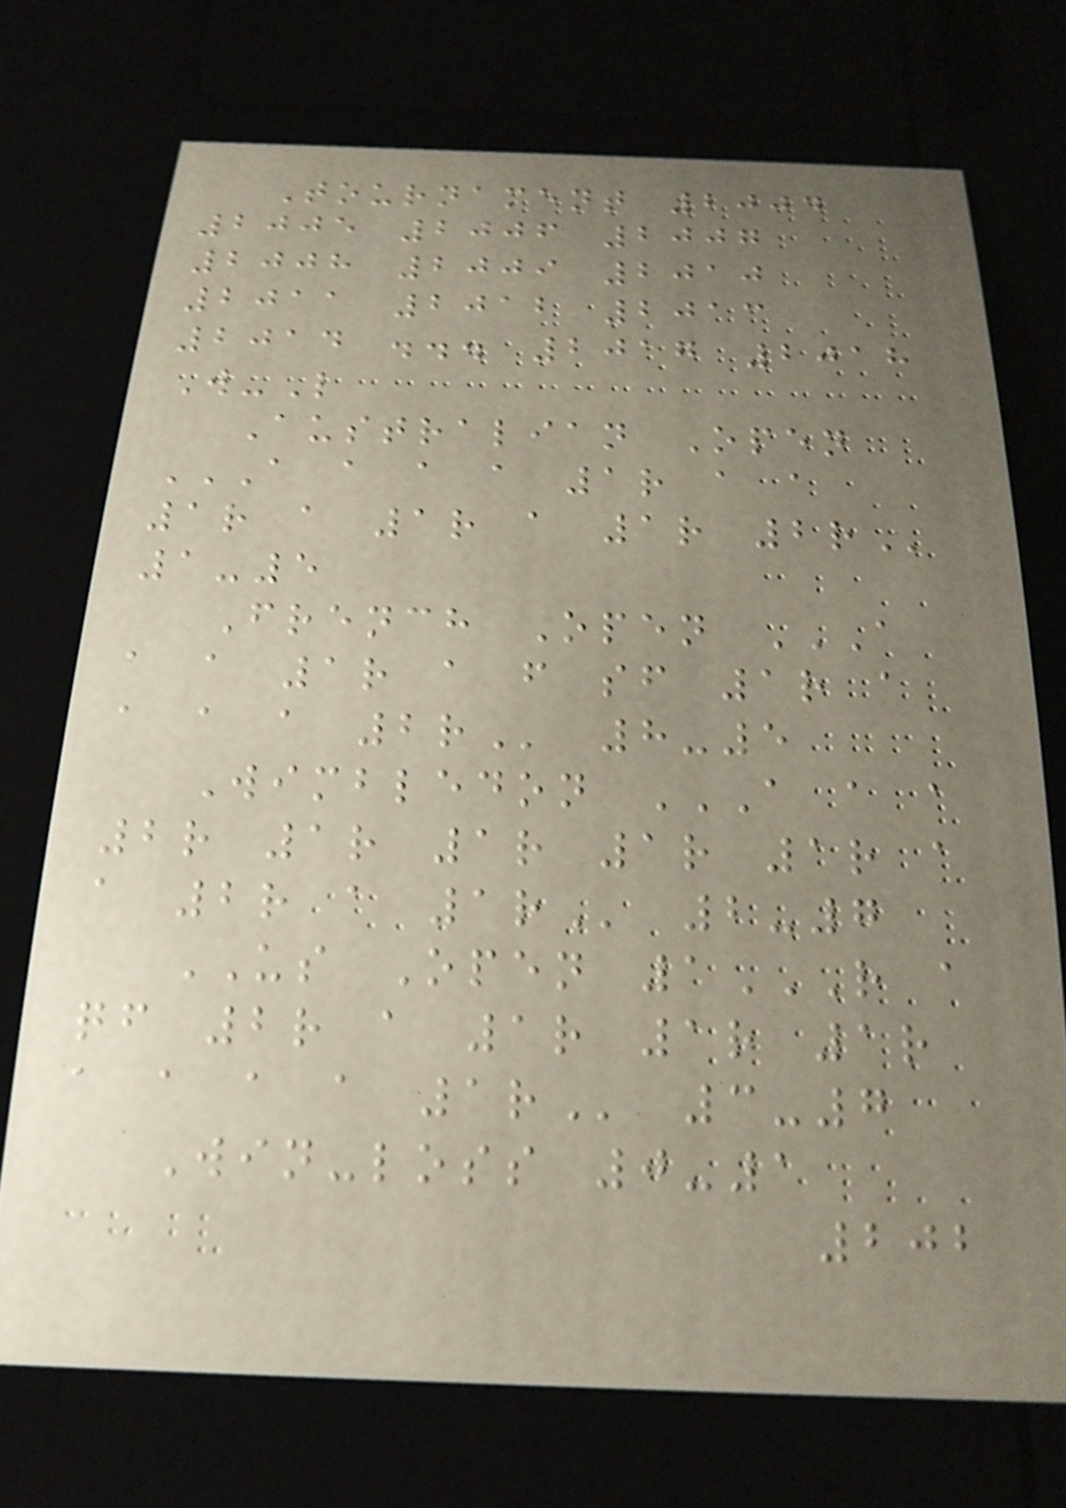Tournament 2004
2005 2006 2007
2008 2009 2010
2011 2012 2013
2014 ... 2017 2018
W-L
Australian Open
A A A A 1R A A
1R A 1R A 1R 2R
1-5
French Open A
A A 1R A F SF 1R A
A A A 2R 8-5
Wimbledon A A A
2R 1R 1R 1R 1R A
A 2R A 1R 2-7
US Open 1R A
QF 2R A 1R 1R 1R
A A A A 1R 3-7
Win-loss 0-1
202
